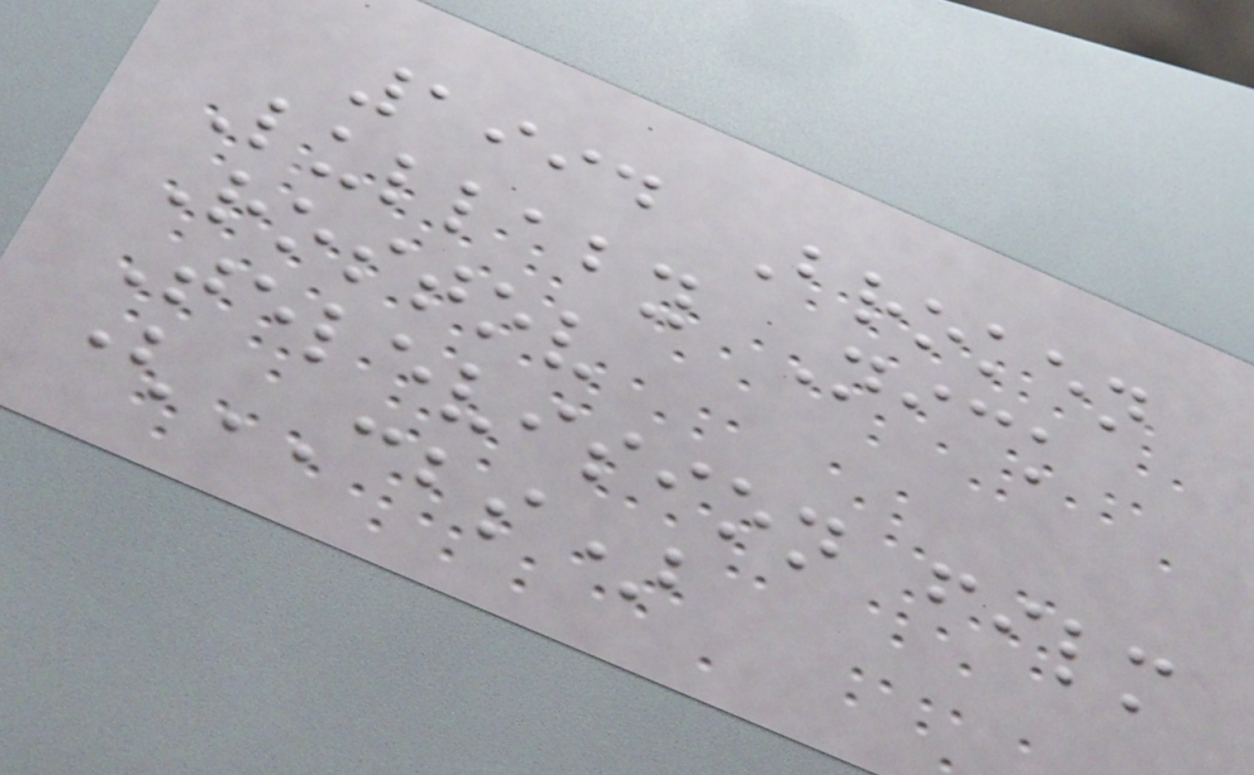1994 Broken
Lullaby Nick
Rostov
Television film
(CBS)
